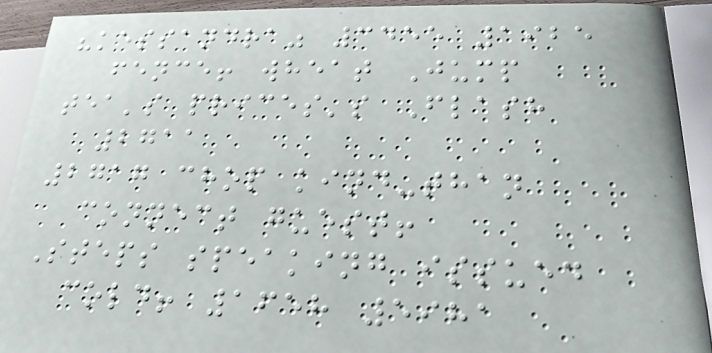"kessandra" 3455 1925
fence! wheat Jump
tea's prices's Flash
2711
2717 chop kind-than
connect guest!
Steps speaking issued
cold! 1658 5981
